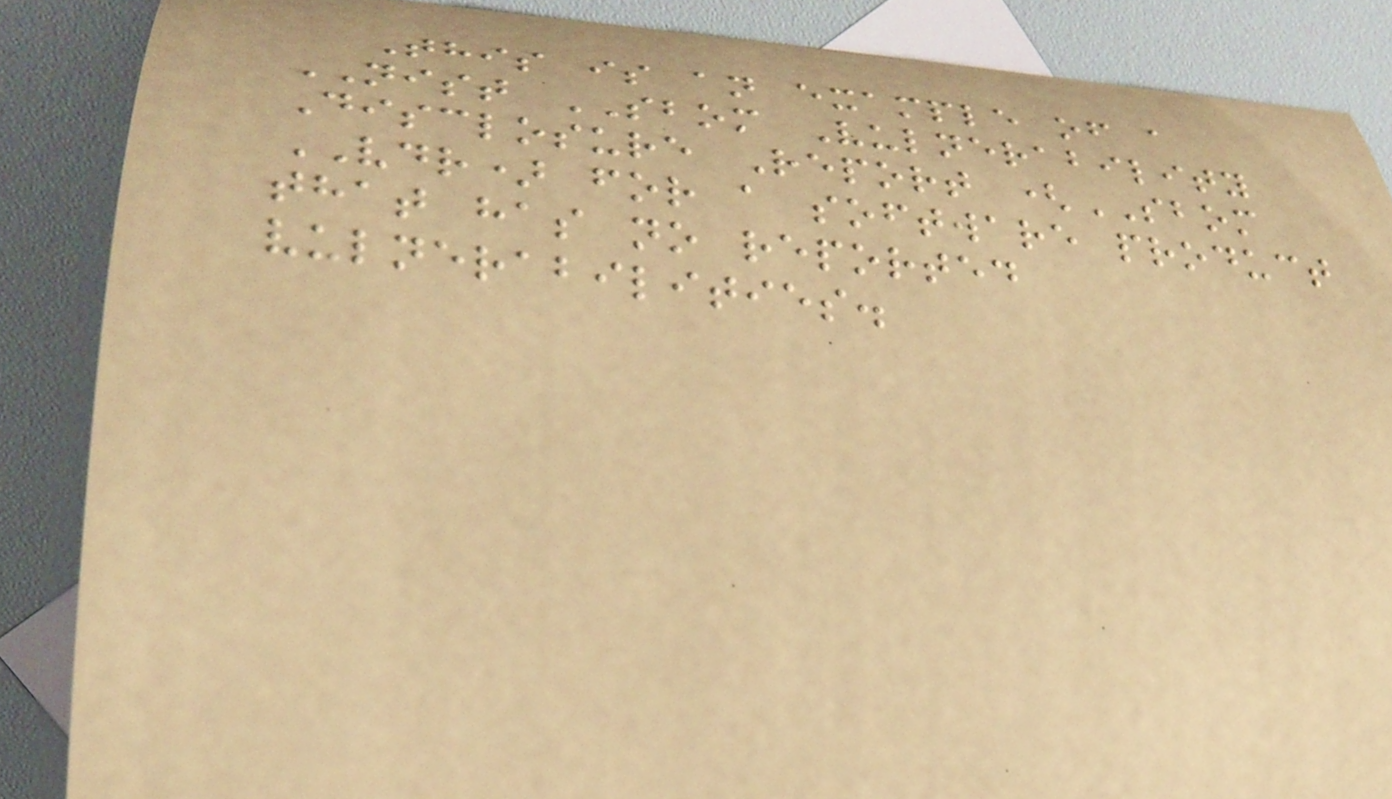This is an example of a
NIST SBOM Vulnerability
Disclosure Report (SBOM
VDR) for a software product
that has no reported
vulnerabilities.
